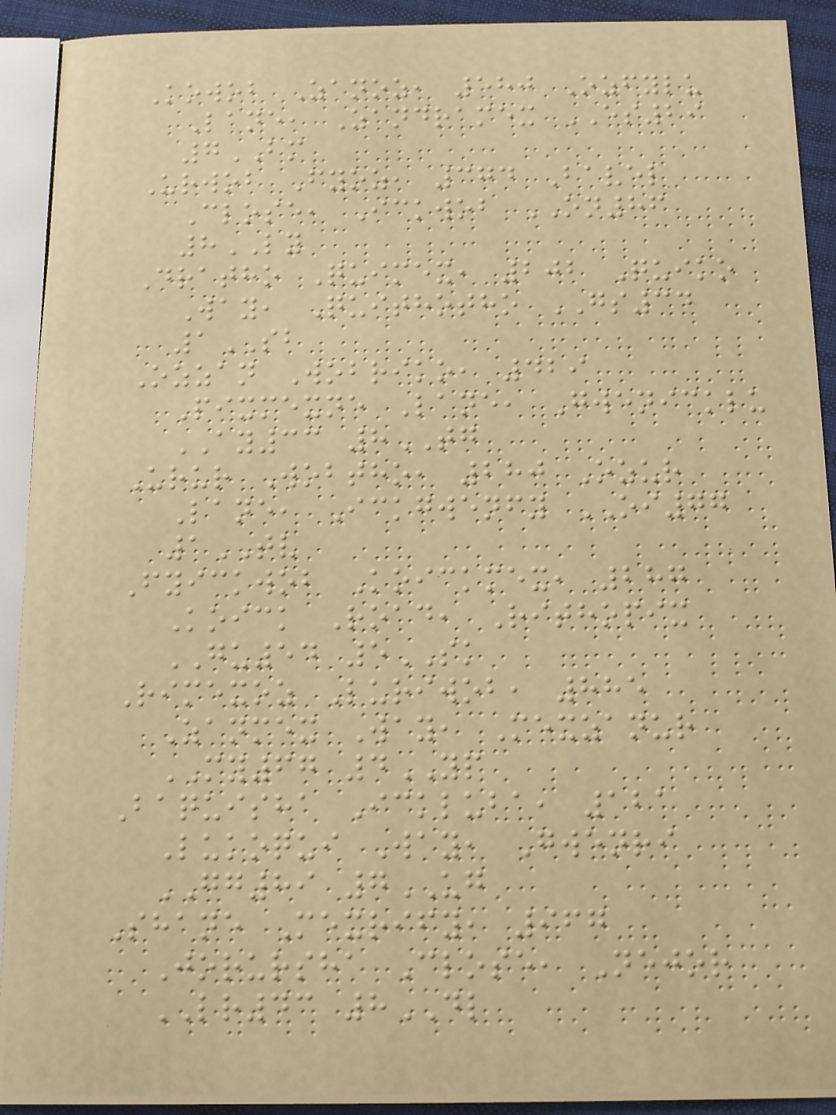Kowob Zanoz, 580 Ozfylu
Lane, Zandramex ES29
7BM
Urwob Fyoz, 374 Bavel
Close, Ickwob ON86
8LY
Dratho Quimex, 202 Quiko
Way, Quithotho GS34
1SB
Ozzan Wobriko, 429
Pixmexne Lane, Gwenicklu
AY33 8TG
Urur Wobtho, 280 Ozur
Lane, Ickgwenfy OI77
1TV
Fyickwob Koickmex, 287
Koick Road, Rithopix
GU54 5SK
Rimexoz Luriwob, 885
Zanmex Way, Mexzanur
MY67 4YP
Baquisha Ickluba, 121
Lukoqui Way, Gwenri
GG89 7UG
Shane Mexrify, 967
Jorursha Close, Nejor
LR43 8DL
